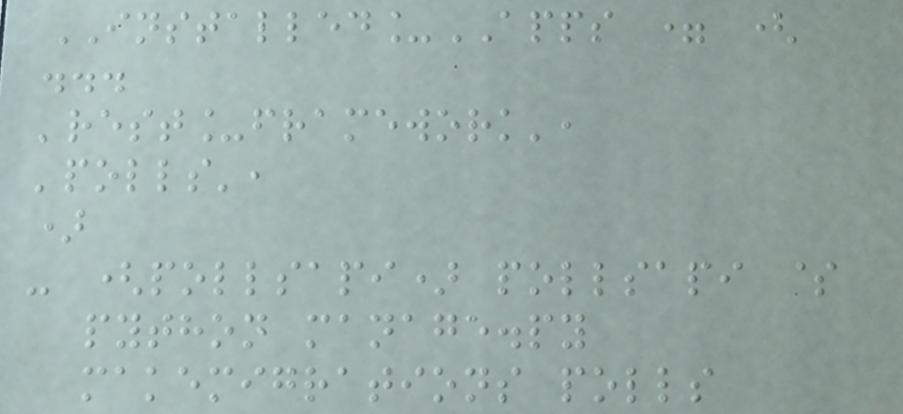INSTALLED_APPS = (
...
'rest_framework',
'polls',
)
- (pollsapi) pollsapi $
python manage.py
makemigrations polls
